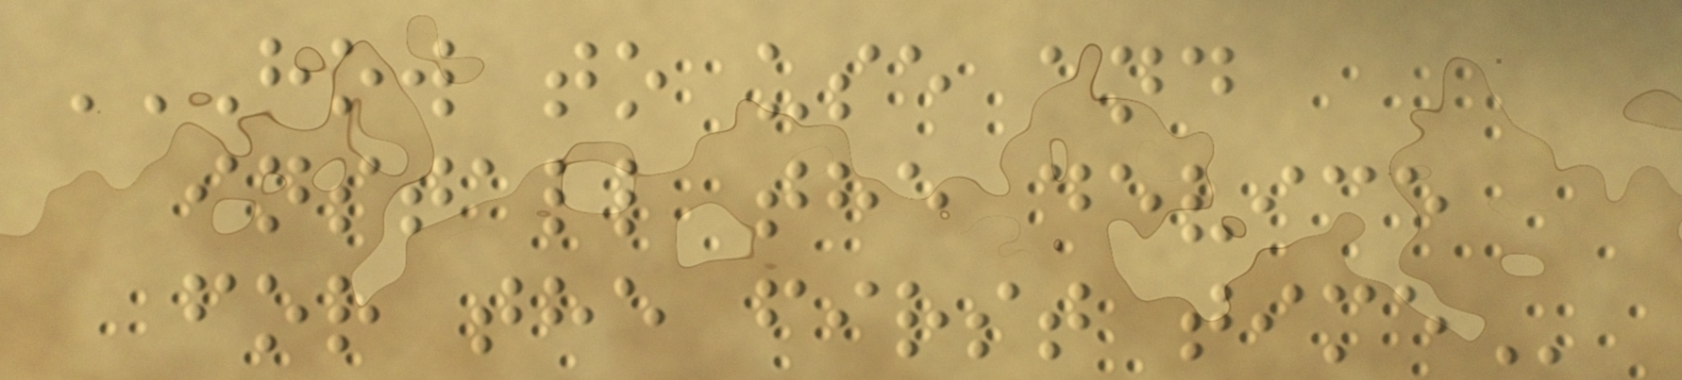HOW TO USE AND
INSTALL THE DEVICE
FOR THE FIRST TIME
